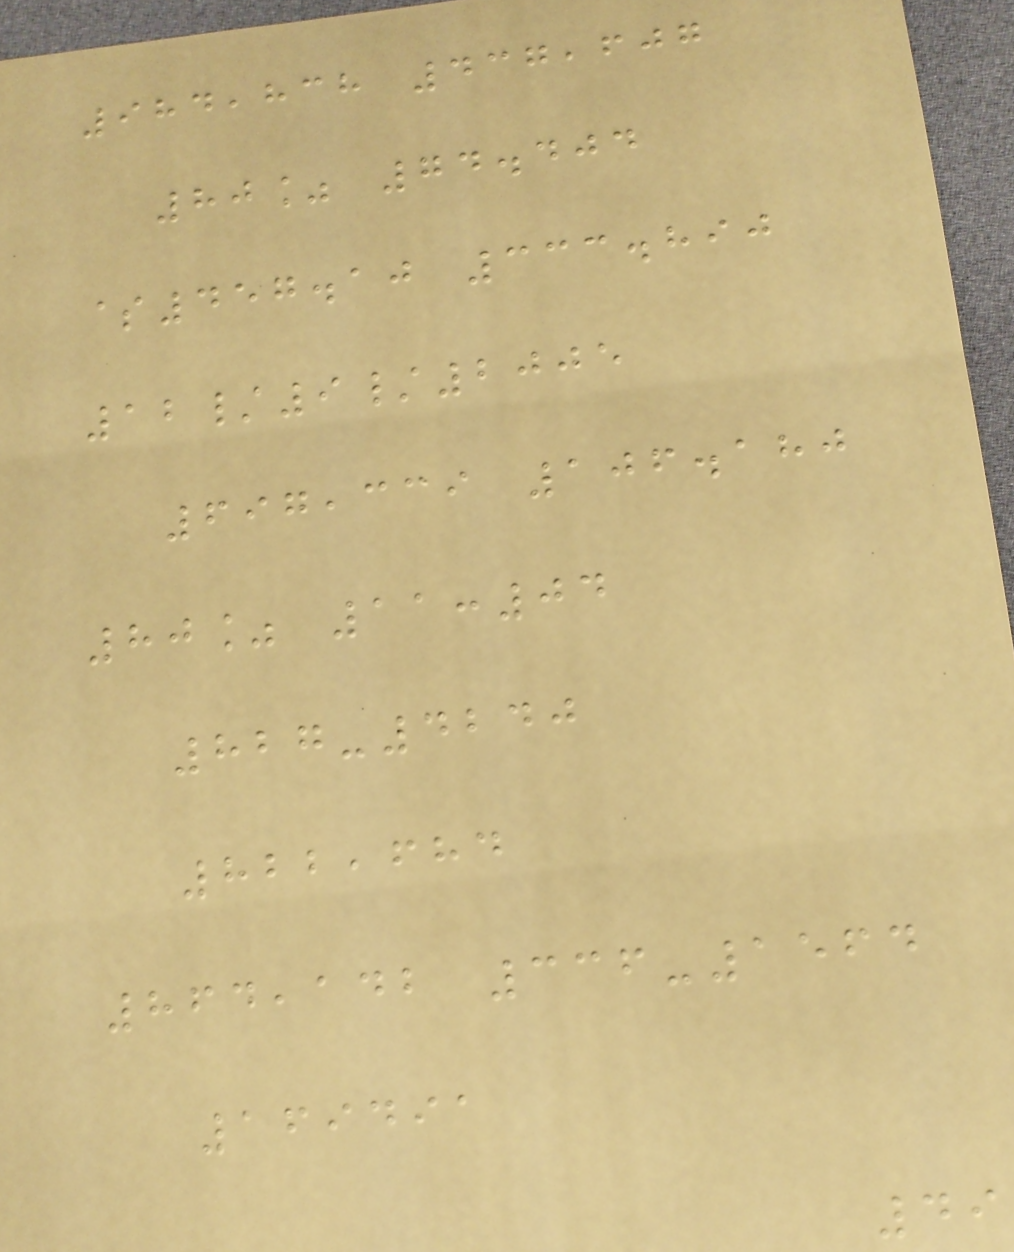984,838 437,607
80% 74.404
$457.10 333.890
12/9/2005
697,339 106.180
80% 11:04
827-4240
822,684
864,142 336-1564
169491
49
